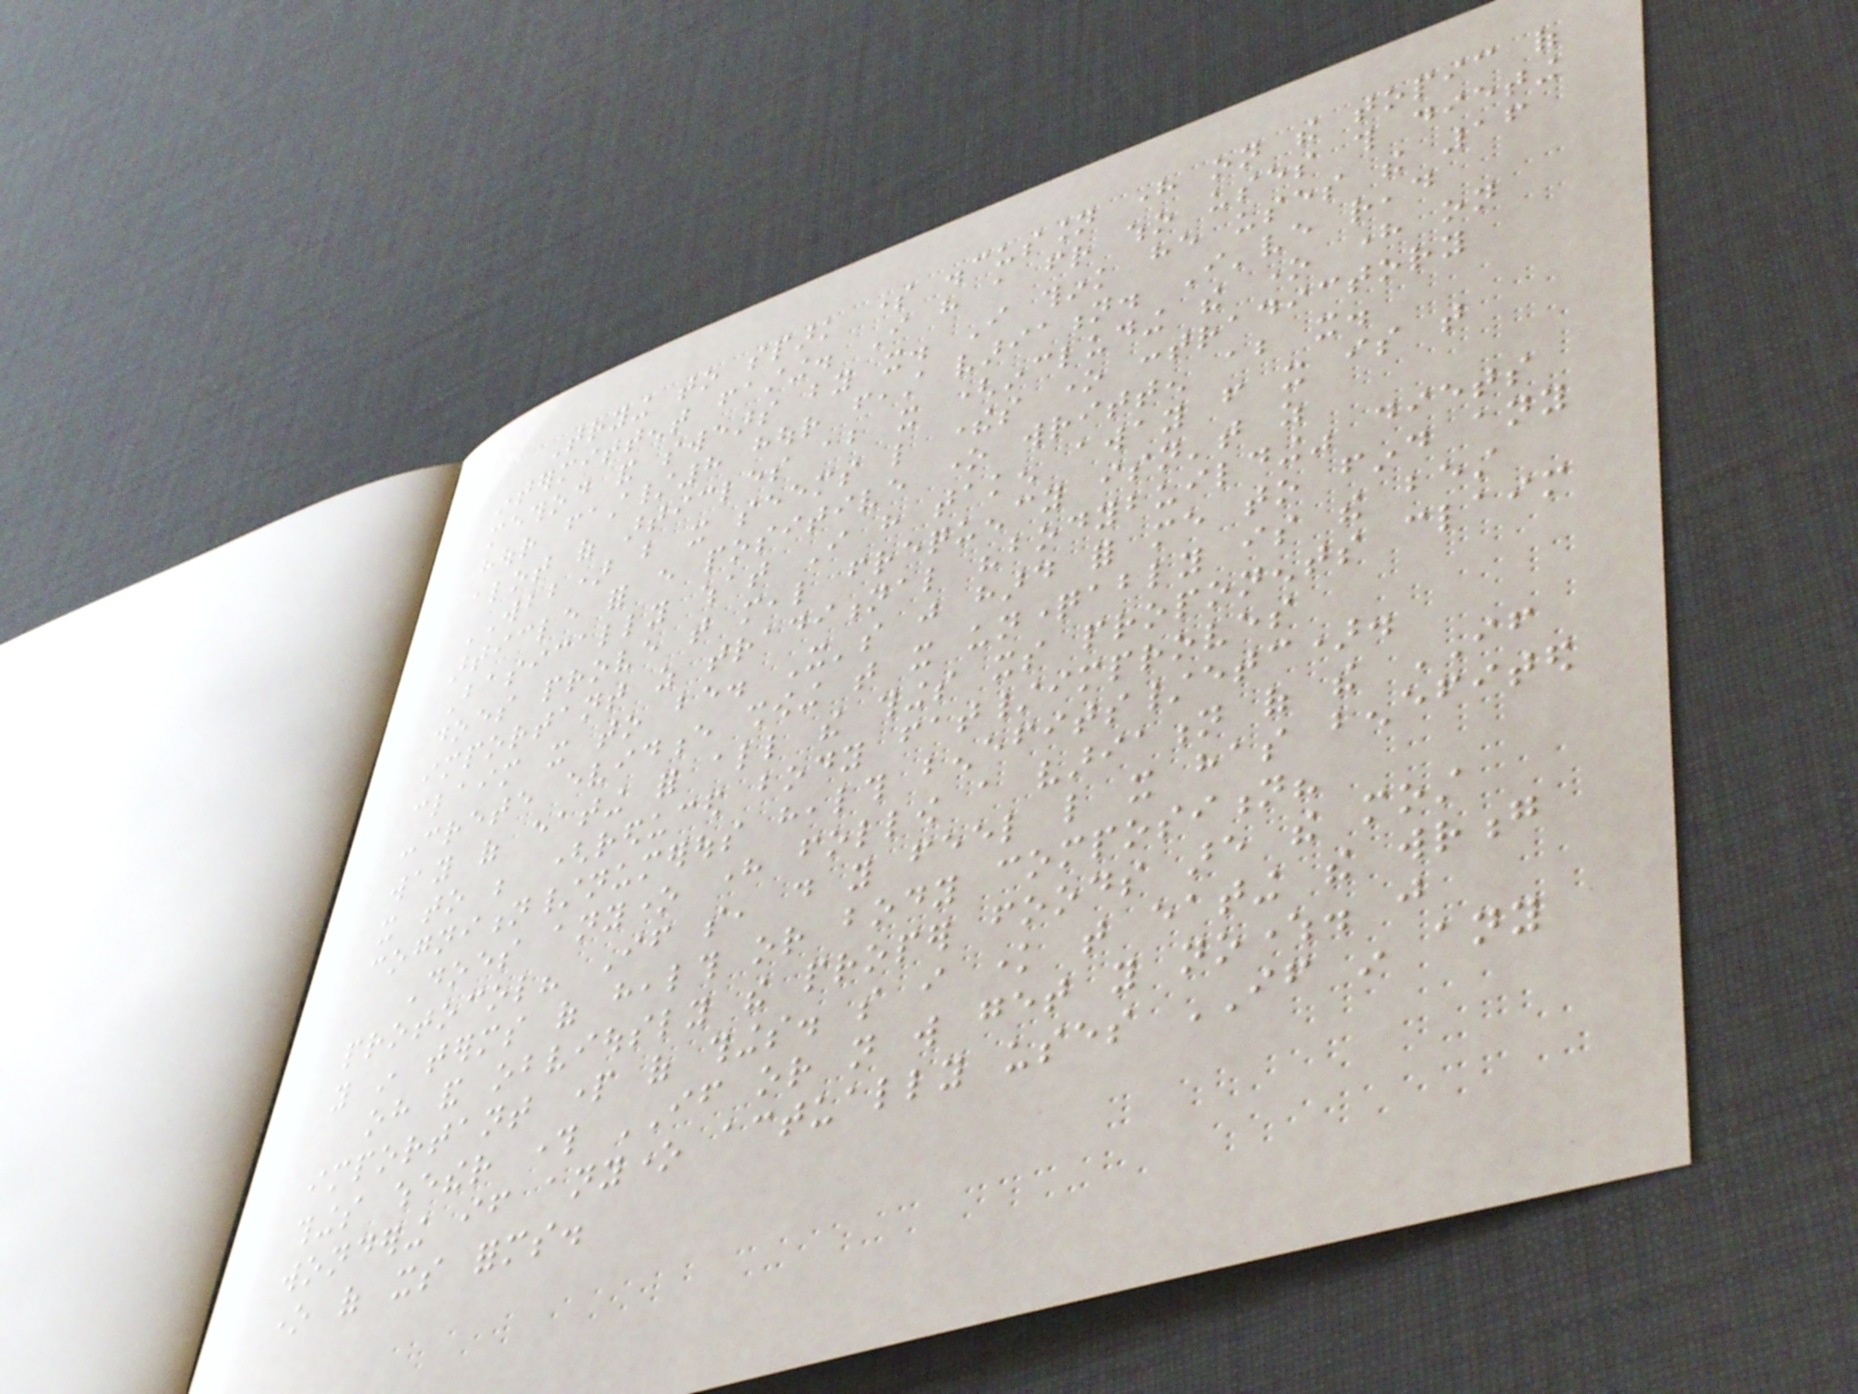Trying to spark some discussion here on the topic of
intermittent fasting. I have a friend who uses this dieting
method and swears by it. I think he uses the 16
hour fast/8 hour feast variation. I've read
alot of articles about it (including the one here on
WBB) but it seems like theres one contradictory
article for every positive one written about it.
Basically what I have taken away from it is that
does prove that meal frequency isn't as
important as traditional "bodybuilding" diets
claim it to be. It's just hard for me to find any
concrete evidence showing that it unquestionably is the best
way of eating for all the things its proponents claim
it to be (reduced body fat/improves
cognition/numerous health benefits/etc).
Does anyone here follow a variation of the IF
protocol? If so, do you feel like it has benefited
you in terms of health or body composition?
oh and obviously the proper foods are the most
important part of things. so i know that eating the wrong
things whether through IF or not will get you nowhere. just
wondering if anyone actually uses IF in any
one of its forms.
